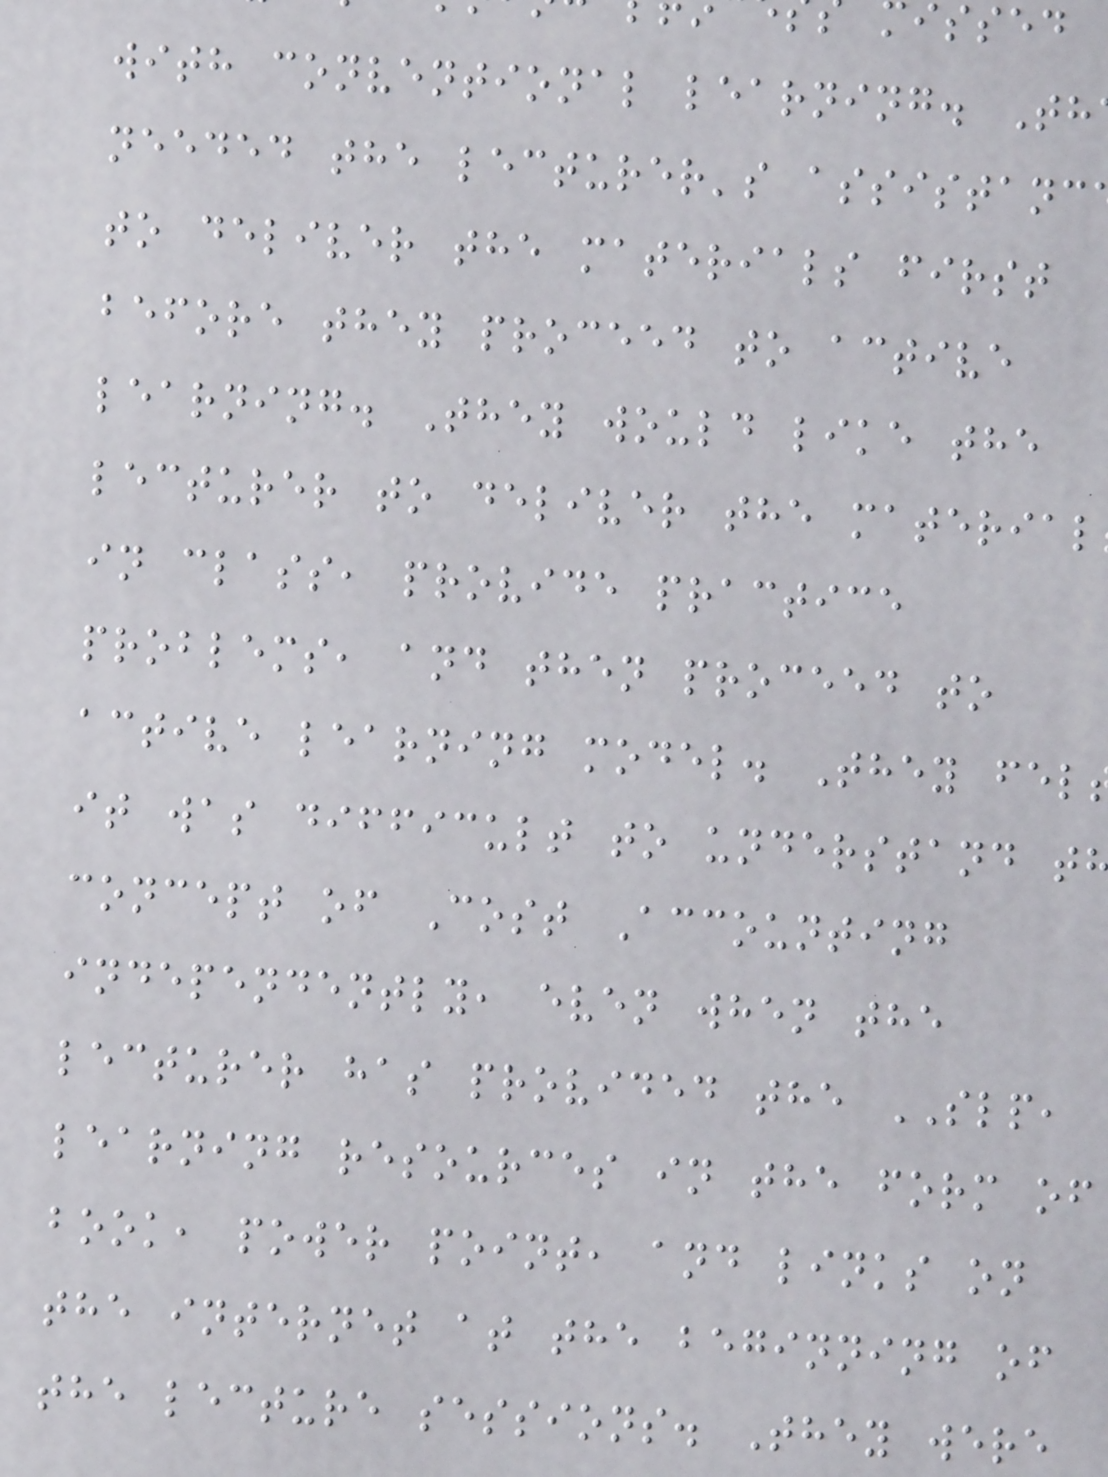with conventional learning. Th
needed the lecturer's assistanc
to deliver the materials first
before they proceed to active
learning. They would like the
lecturer to deliver the material
in class, provide practice
problems, and then proceed to
active learning model. They fel
it was difficult to understand t
concept of Cost Accounting
independently, even when the
lecturer has provided the SLP,
learning resources in the form of
book, power point, and links on
the internet at the beginning of
the lecture sessions. They were
